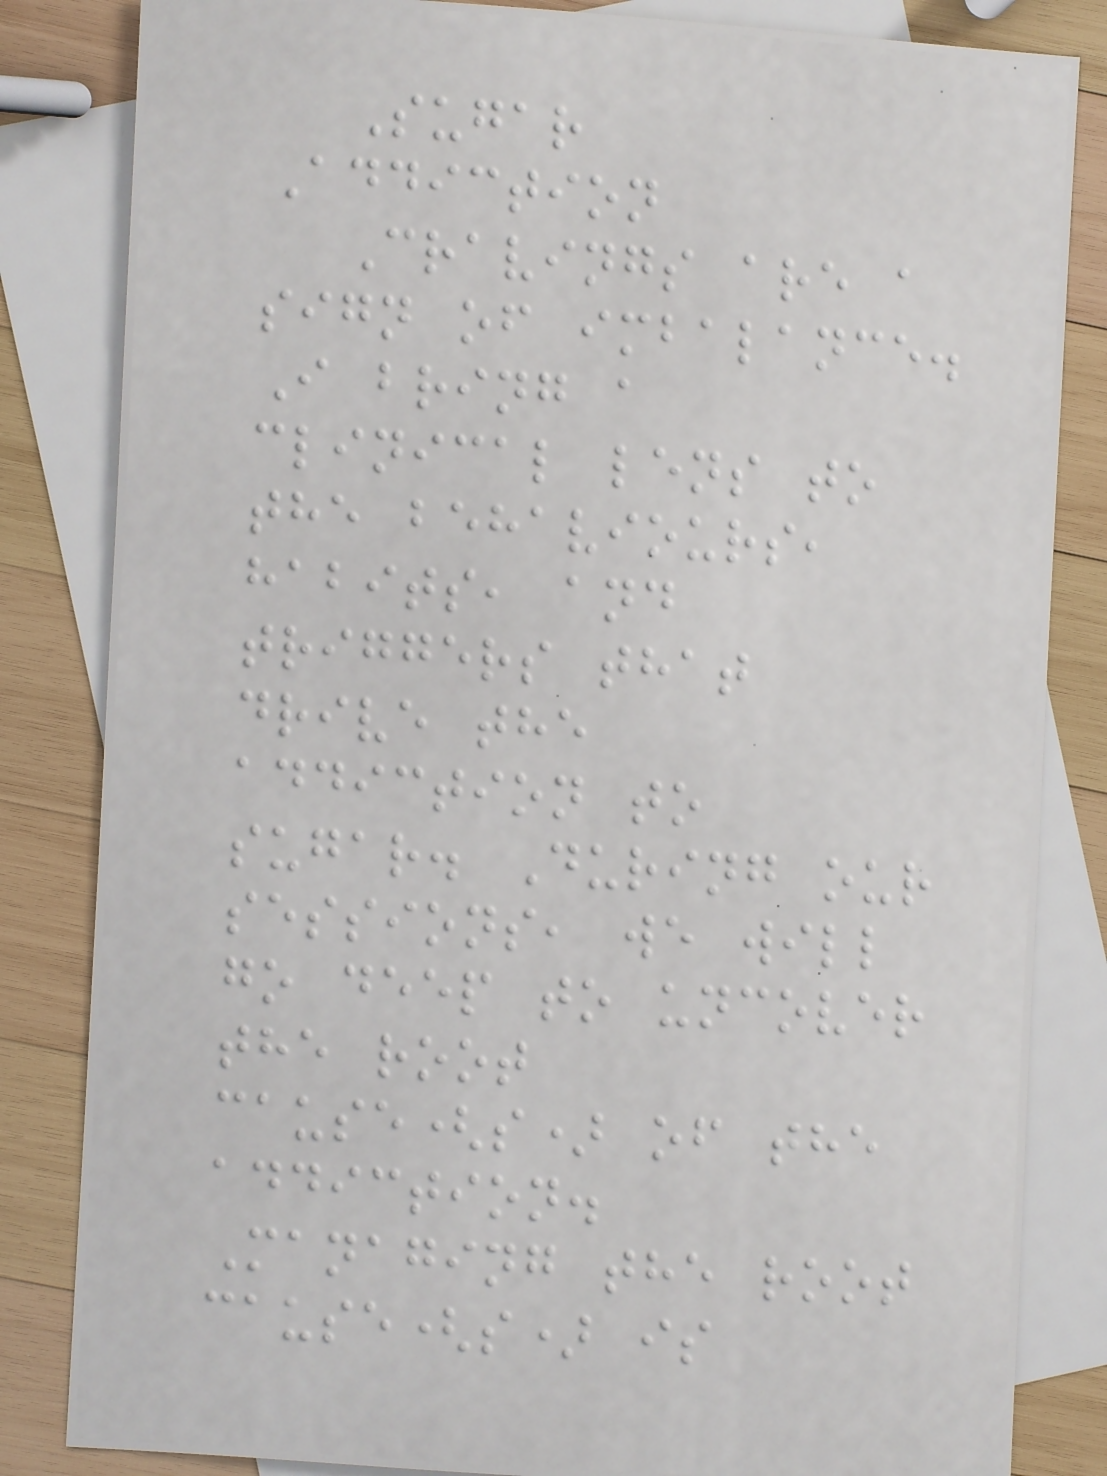Sugar
Addiction
Cravings are a
sign of imbalance.
I bring a
clinical lens to
the behaviours,
habits, and
triggers that
drive the
addiction to
sugar. During our
sessions, we will
go deep to uncover
the root
cause(s) of the
addiction.
Managing the root
cause(s) is
